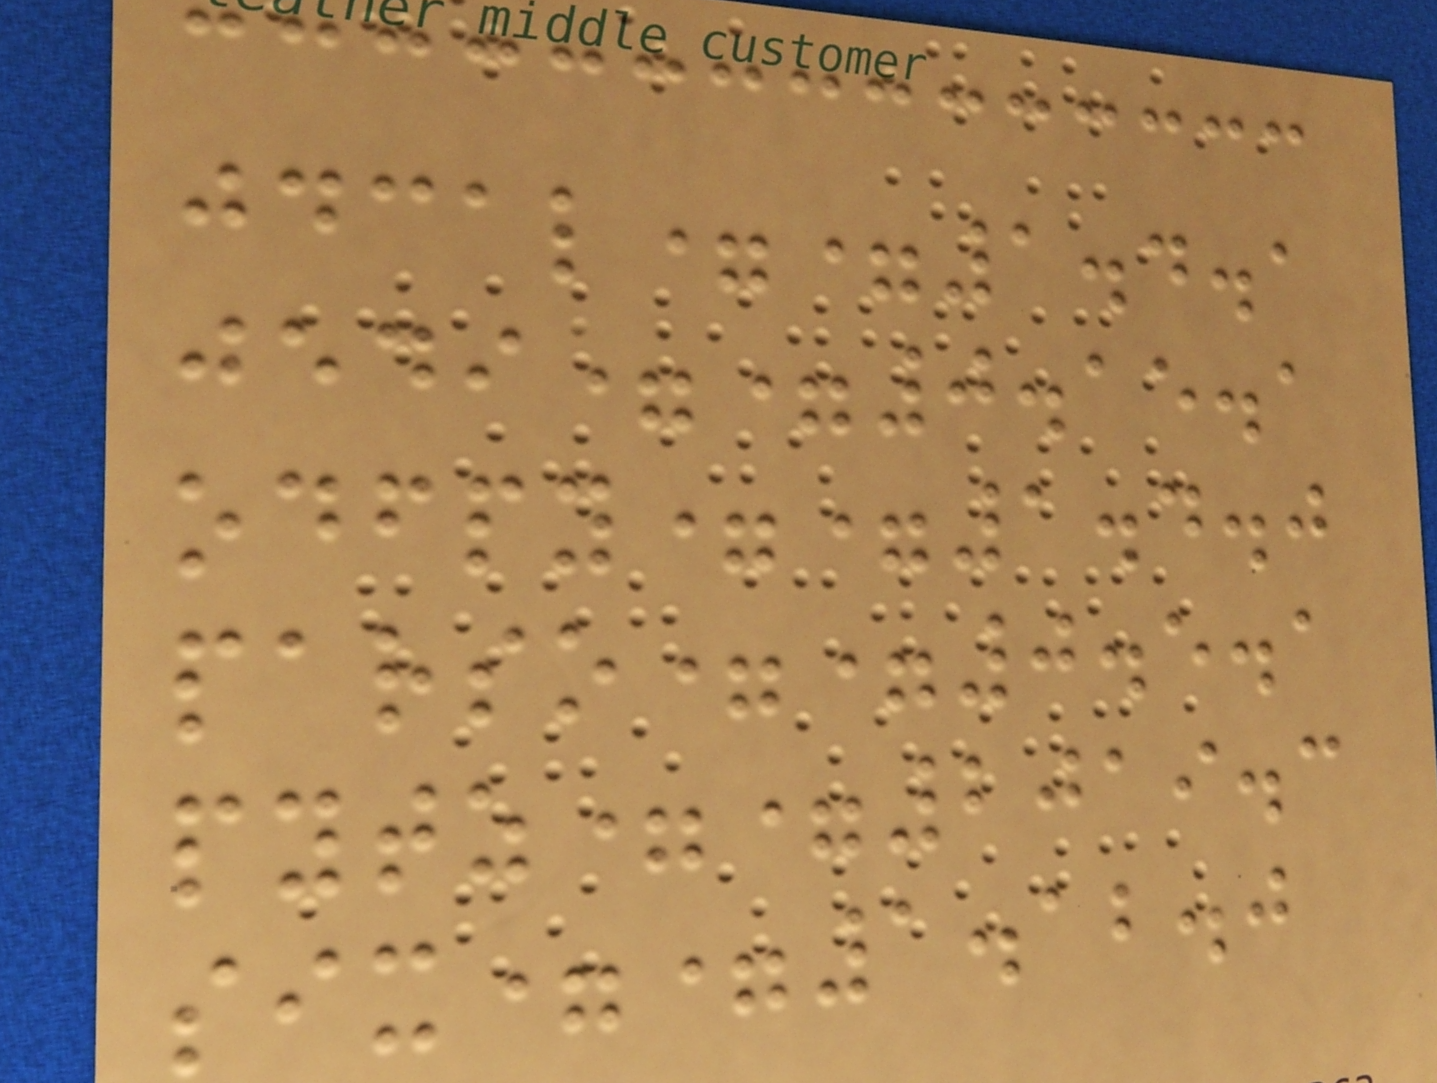jdcal==1.4.1
jedi==0.15.1
odfpy==1.4.0
parso==0.5.1
pytz==2019.3
six==1.12.0
